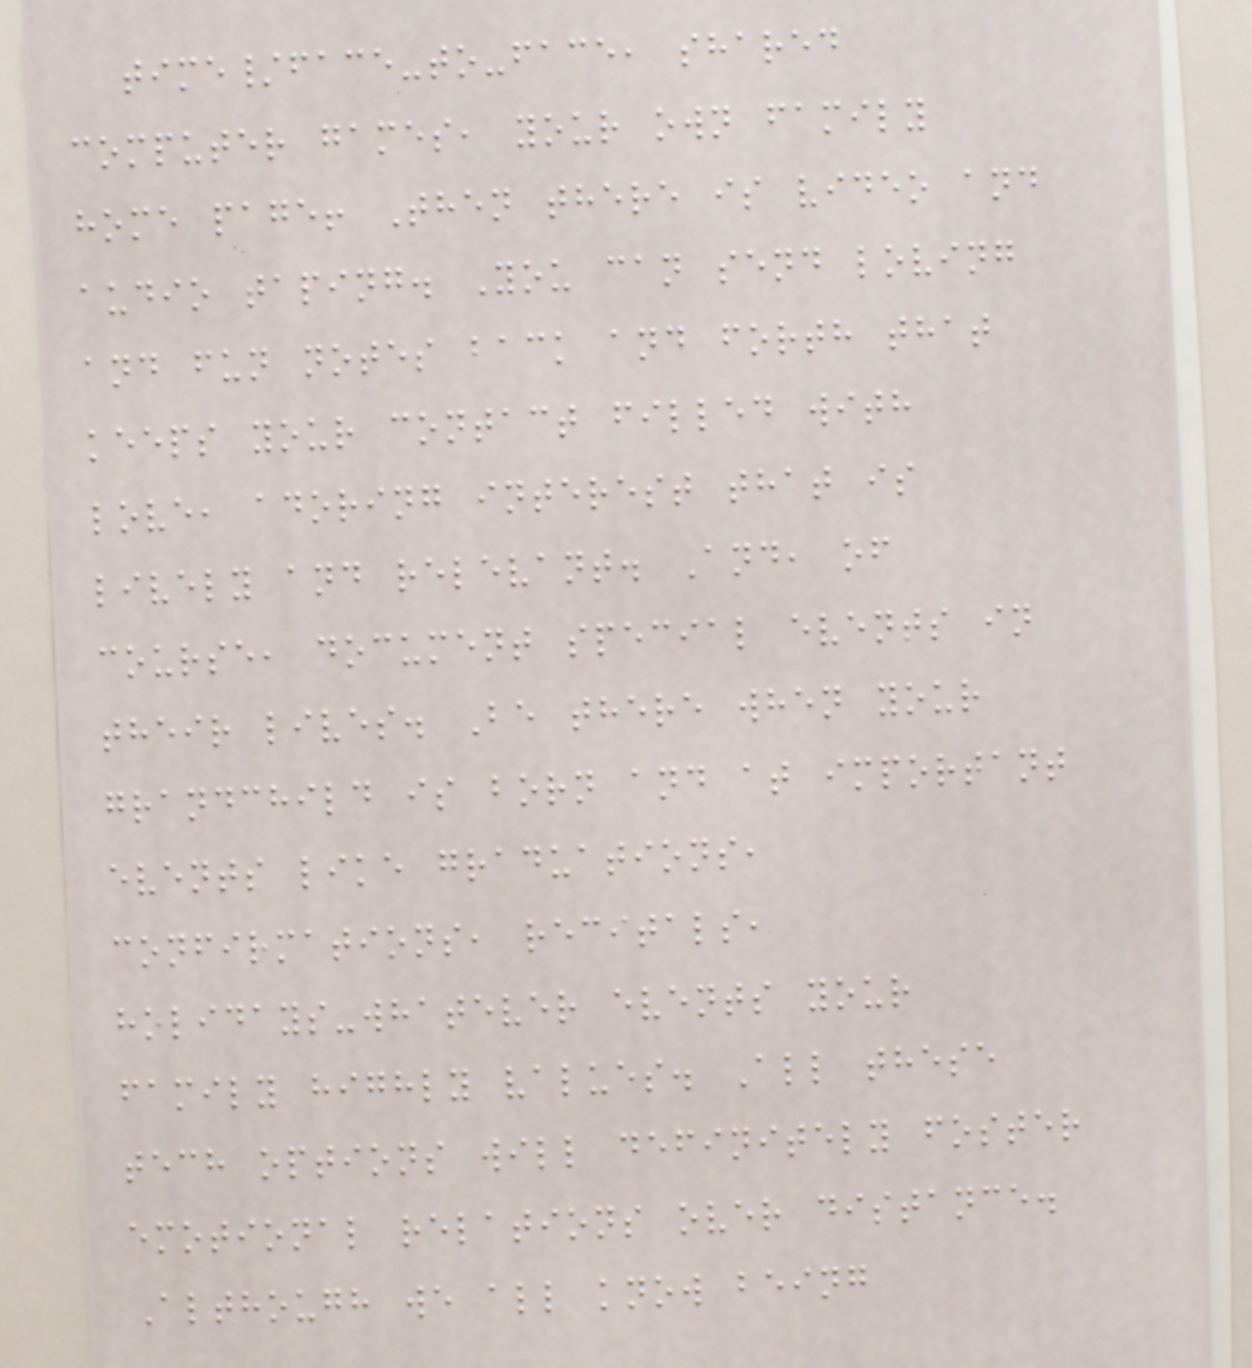time/face-to-face, shared
computer games, your own family
home page! Then there is video and
audio taping. You can send loving
and fun notes back and forth that
keeps your contact filled with
love, adoring interest that is
lively and relevant. And, of
course, document special events in
their lives. Be there when your
grandchild is born and at important
events like graduations,
confirmations, recitals,
holidays-whatever events your
family highly values. All these
tech options will definitely foster
emotional relations over distance.
Although we all know being
